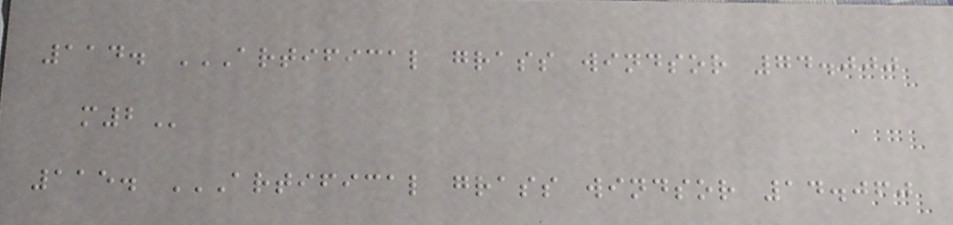114. ARTIFICAL GRASS WINDSOR 74.000
M2
115. ARTIFICAL GRASS WINDSOR 14.060
